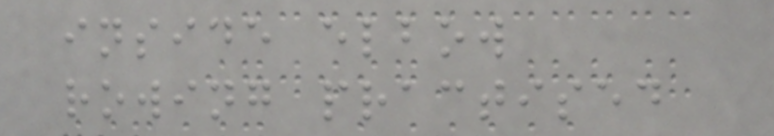inside elbow
rowing practised
